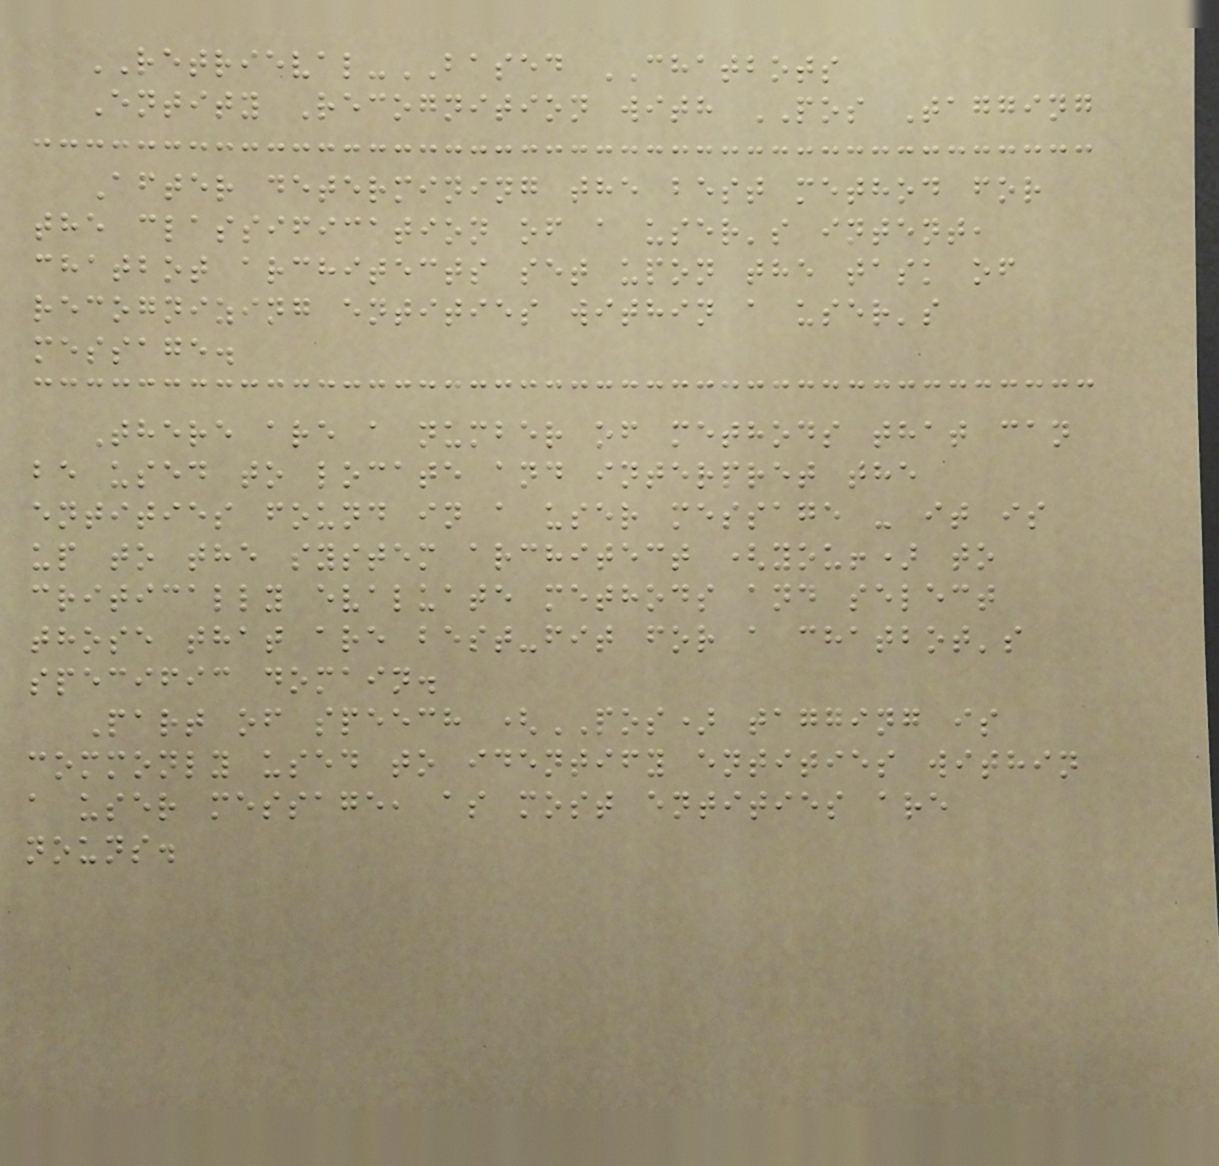RETRIEVAL-BASED CHATBOTS
Entity Recognition with POS Tagging
After determining the best method for
the classification of a user's intent,
chatbot architects set upon the task of
recognizing entities within a user's
message.
There are a number of methods that can
be used to locate and interpret the
entities found in a user message - it is
up to the system architect (you!) to
critically evaluate methods and select
those that are best-fit for a chatbot's
specific domain.
Part of speech (POS) tagging is
commonly used to identify entities within
a user message, as most entities are
nouns.
